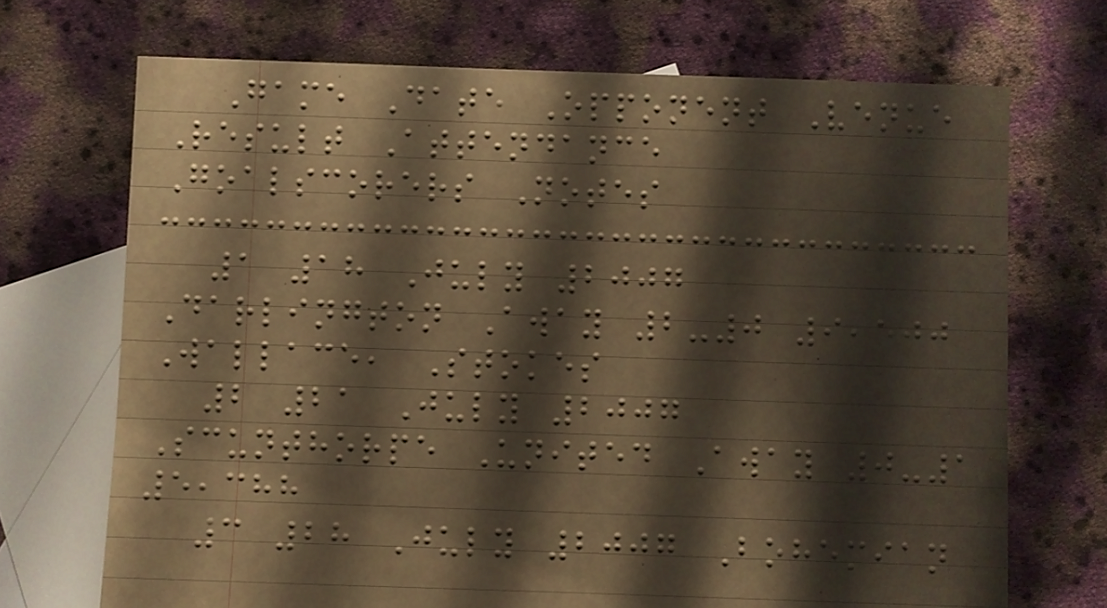Game Date Opponent Venue
Result Attendance
Goalscorers Notes
1 18 July 2007
Darlington Away 2-0 9,500
Wallace, Stokes
2 21 July 2007
Scunthorpe United Away 0-1
5,388
3 28 July 2007 Bohemian
